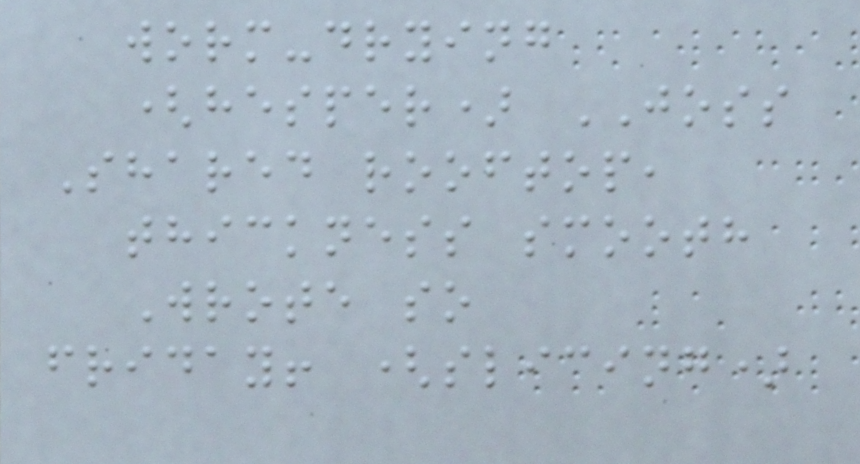worm-drying
(hesper) JOSS
Shared rooftop,
thickness smooth
Wrote so
friday! (slicing)
